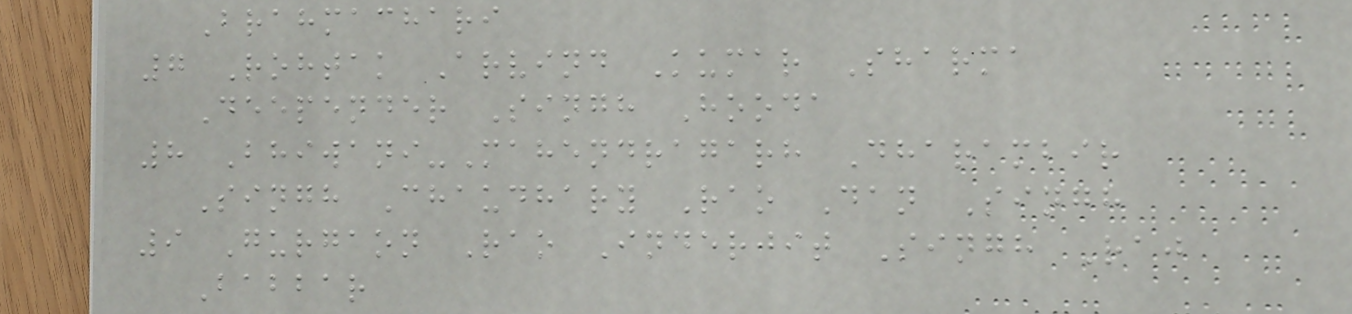Brahmachari
7 Rohtak Arvind Kumar Sharma
Deepender Singh Hooda
8 Bhiwani-Mahendragarh Dharambir
Singh Chaudhary Rao Dan Singh
9 Gurgaon Rao Inderjit Singh Raj
Babbar
